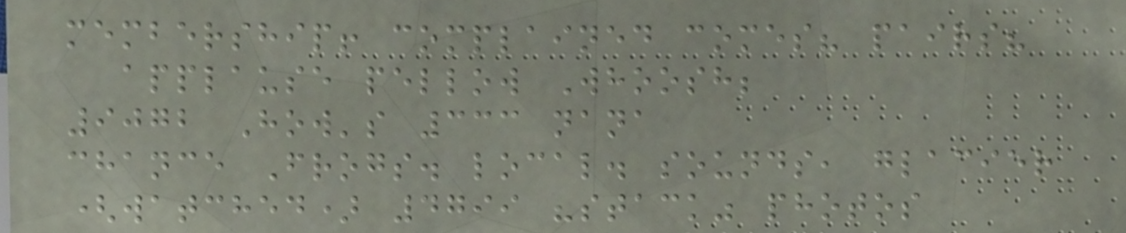membership! complained comes? pairs?
applause pellow Whoosh;
9072 How's 333 nana
chance Frogs. local. sounds, glacier
(watched) 4799 "stack" photos
